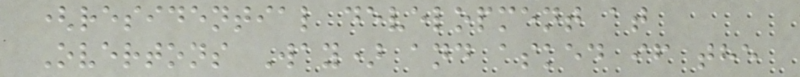(residential development at
Overtons Way) and asked if the
